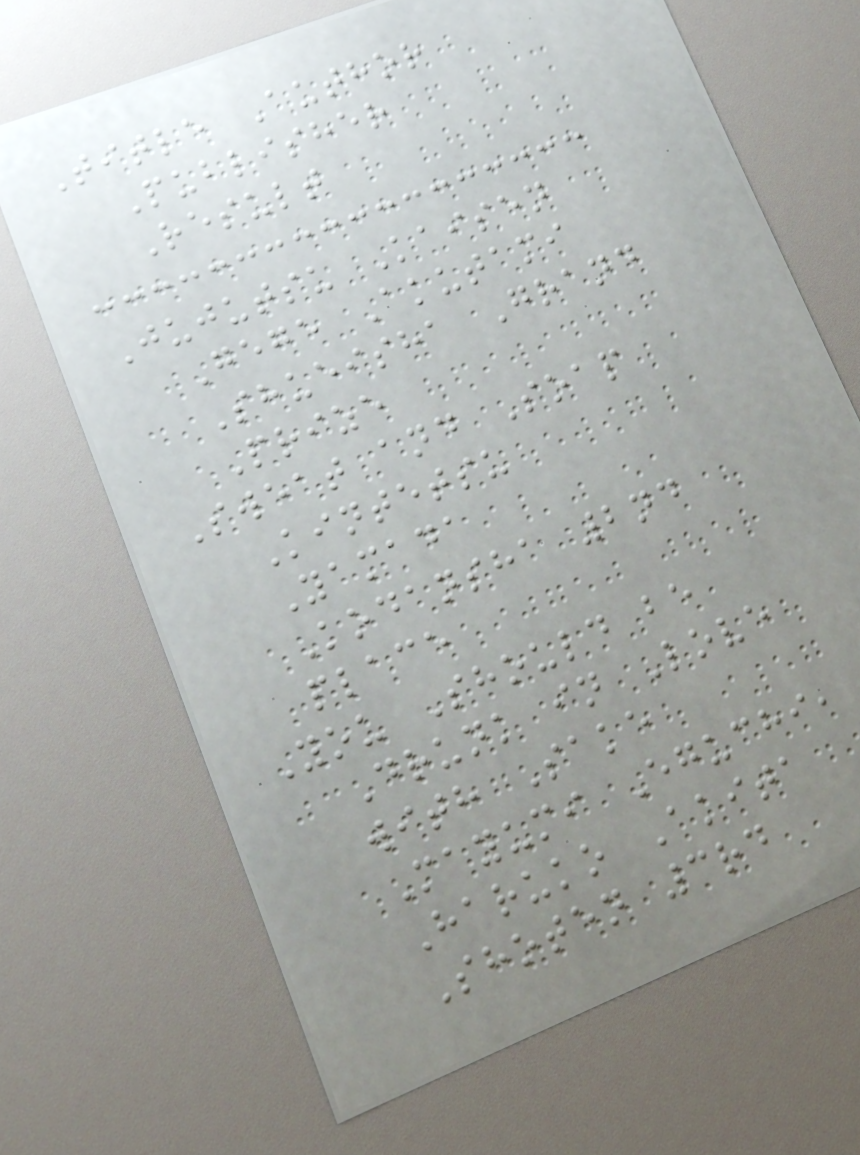Title Author
Publisher
Result
Jujutsu Kaisen
Gege Akutami
Shueisha Grand
Prize
Sweat and Soap
Kintetsu
Yamada
Kodansha 2nd
place
You Should be
Drunk in Love
with Sake
Mayumi Eguchi,
Haruko Akita
Shoten 3rd
